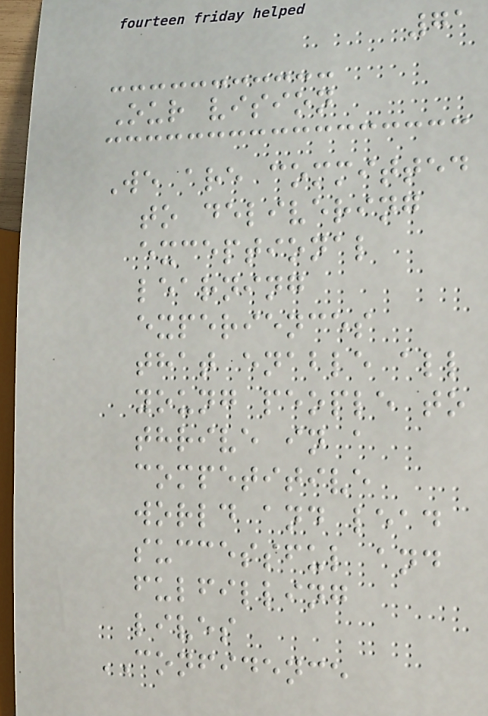71
Our vision
We are committed
to delivering
exceptional
learning
experiences
that enable all
young people to
thrive in a
competitive
world and lead
successful and
fulfilling
lives
CONFIDENCE
